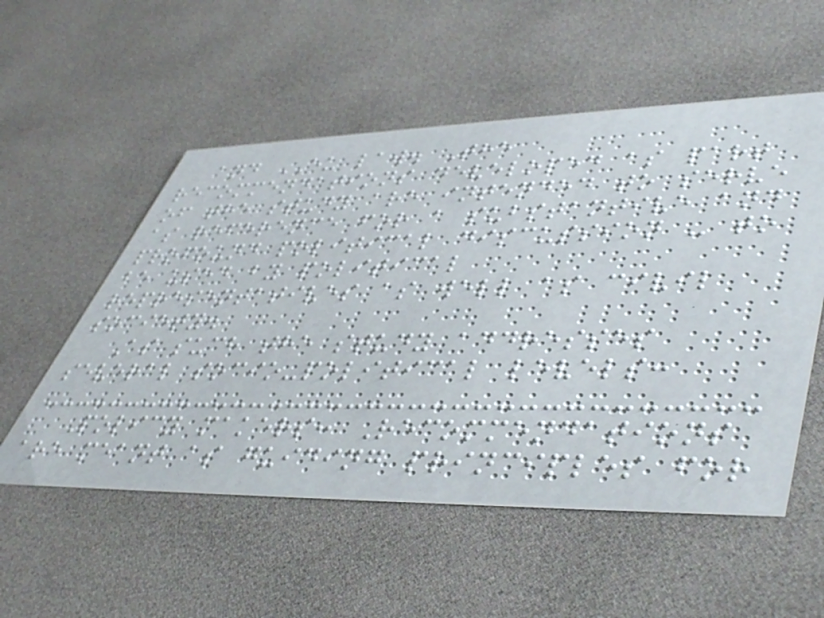and EU law. The
recommendations developed as part
of the study are intended to serve
as reference for a substantive and
profound political discussion - to
be used by political
representatives as well as civil
society.
As such the study addresses
several socio-political levels:
Policy makers: Recommendations
are meant as guiding principles for
